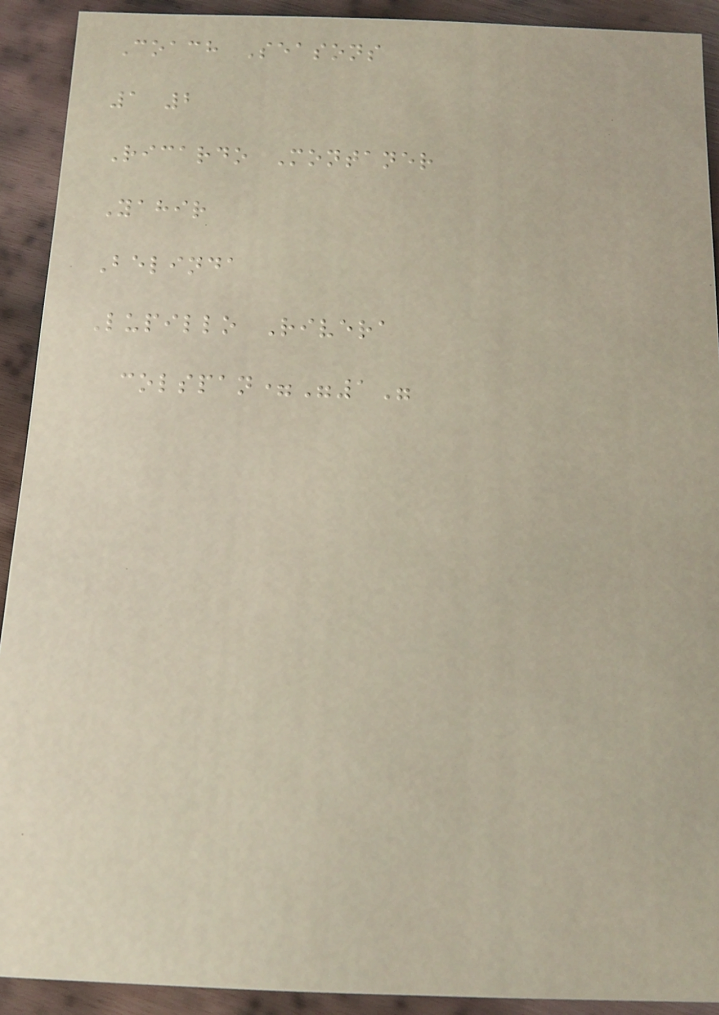Coach Seasons
1 2
Ricardo Montaner
Yahir
Belinda
Lupillo Rivera
colspan="1"
